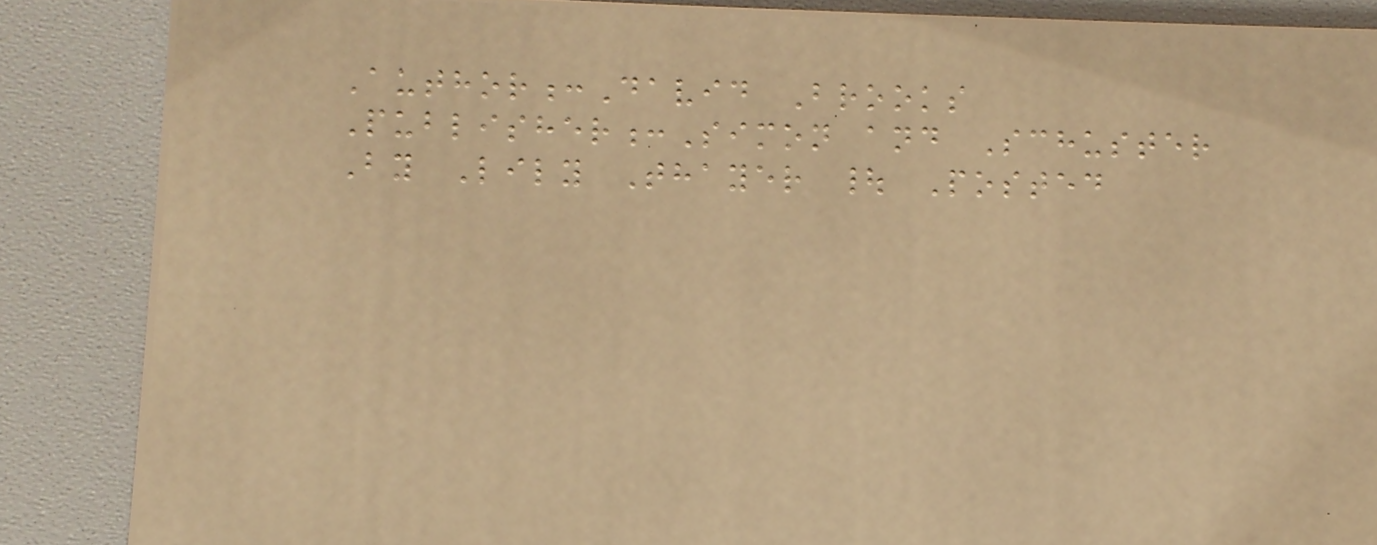Author:David Brooks
Publisher:Simon and Schuster
By Lily Thayer | Posted
